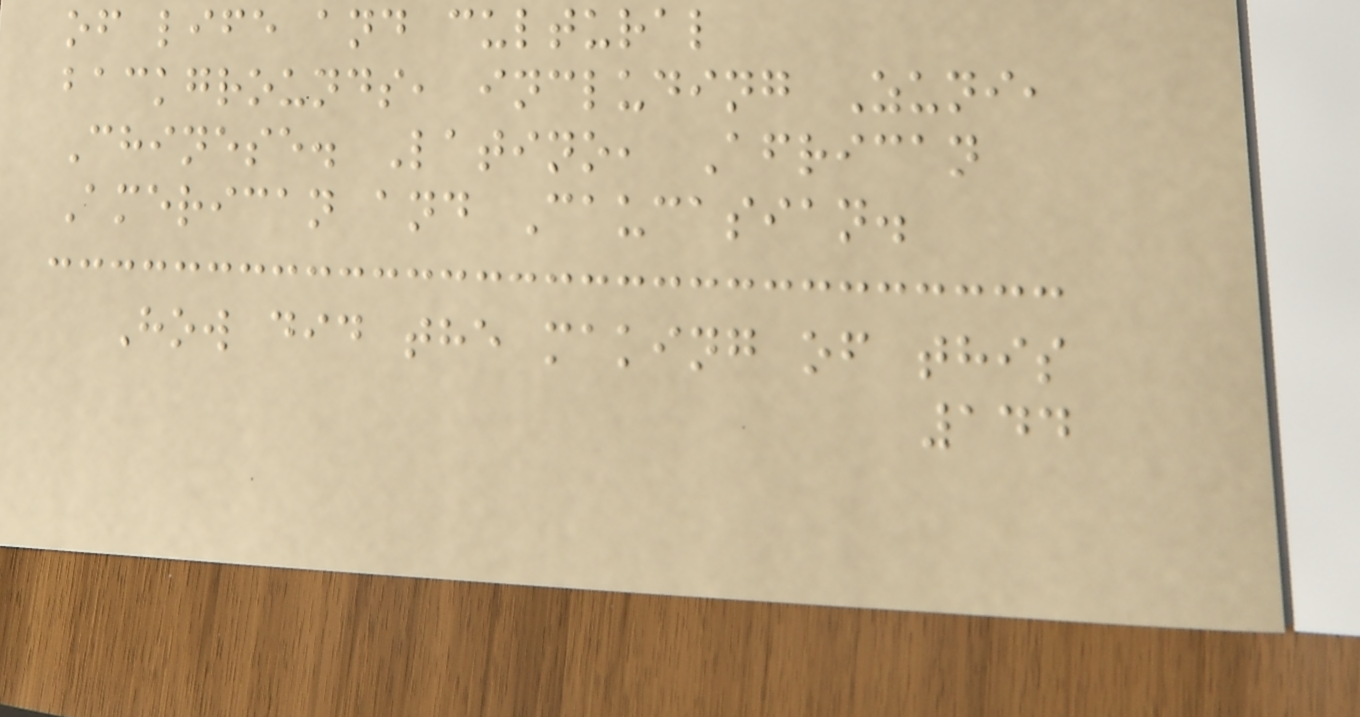of life and cultural
backgrounds, including Zuni,
Chinese. Latino, African
American and Caucasian.
How did the making of this
144
